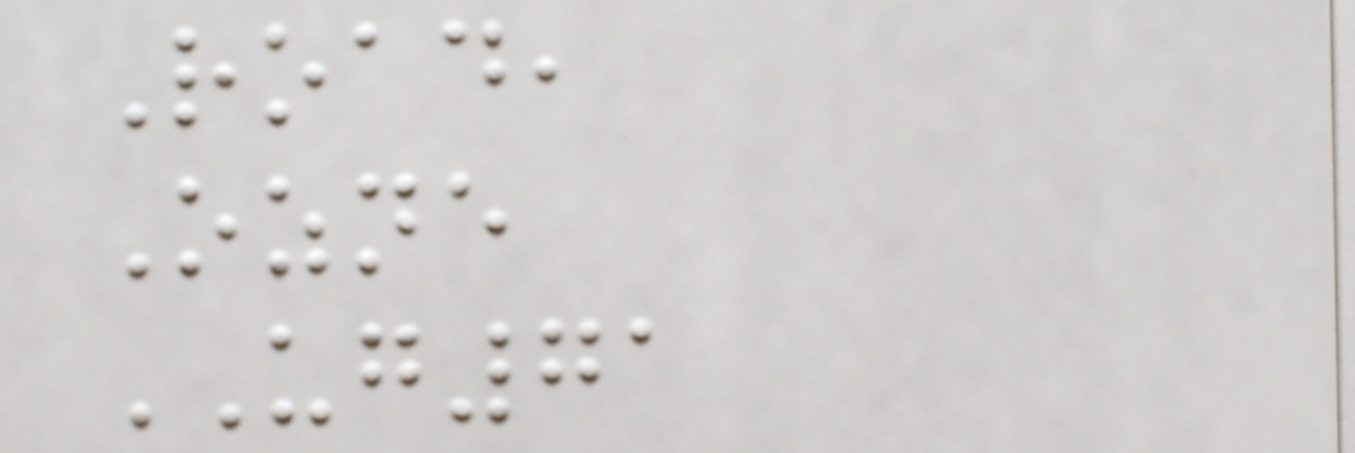Road,
Ozne
UG71
